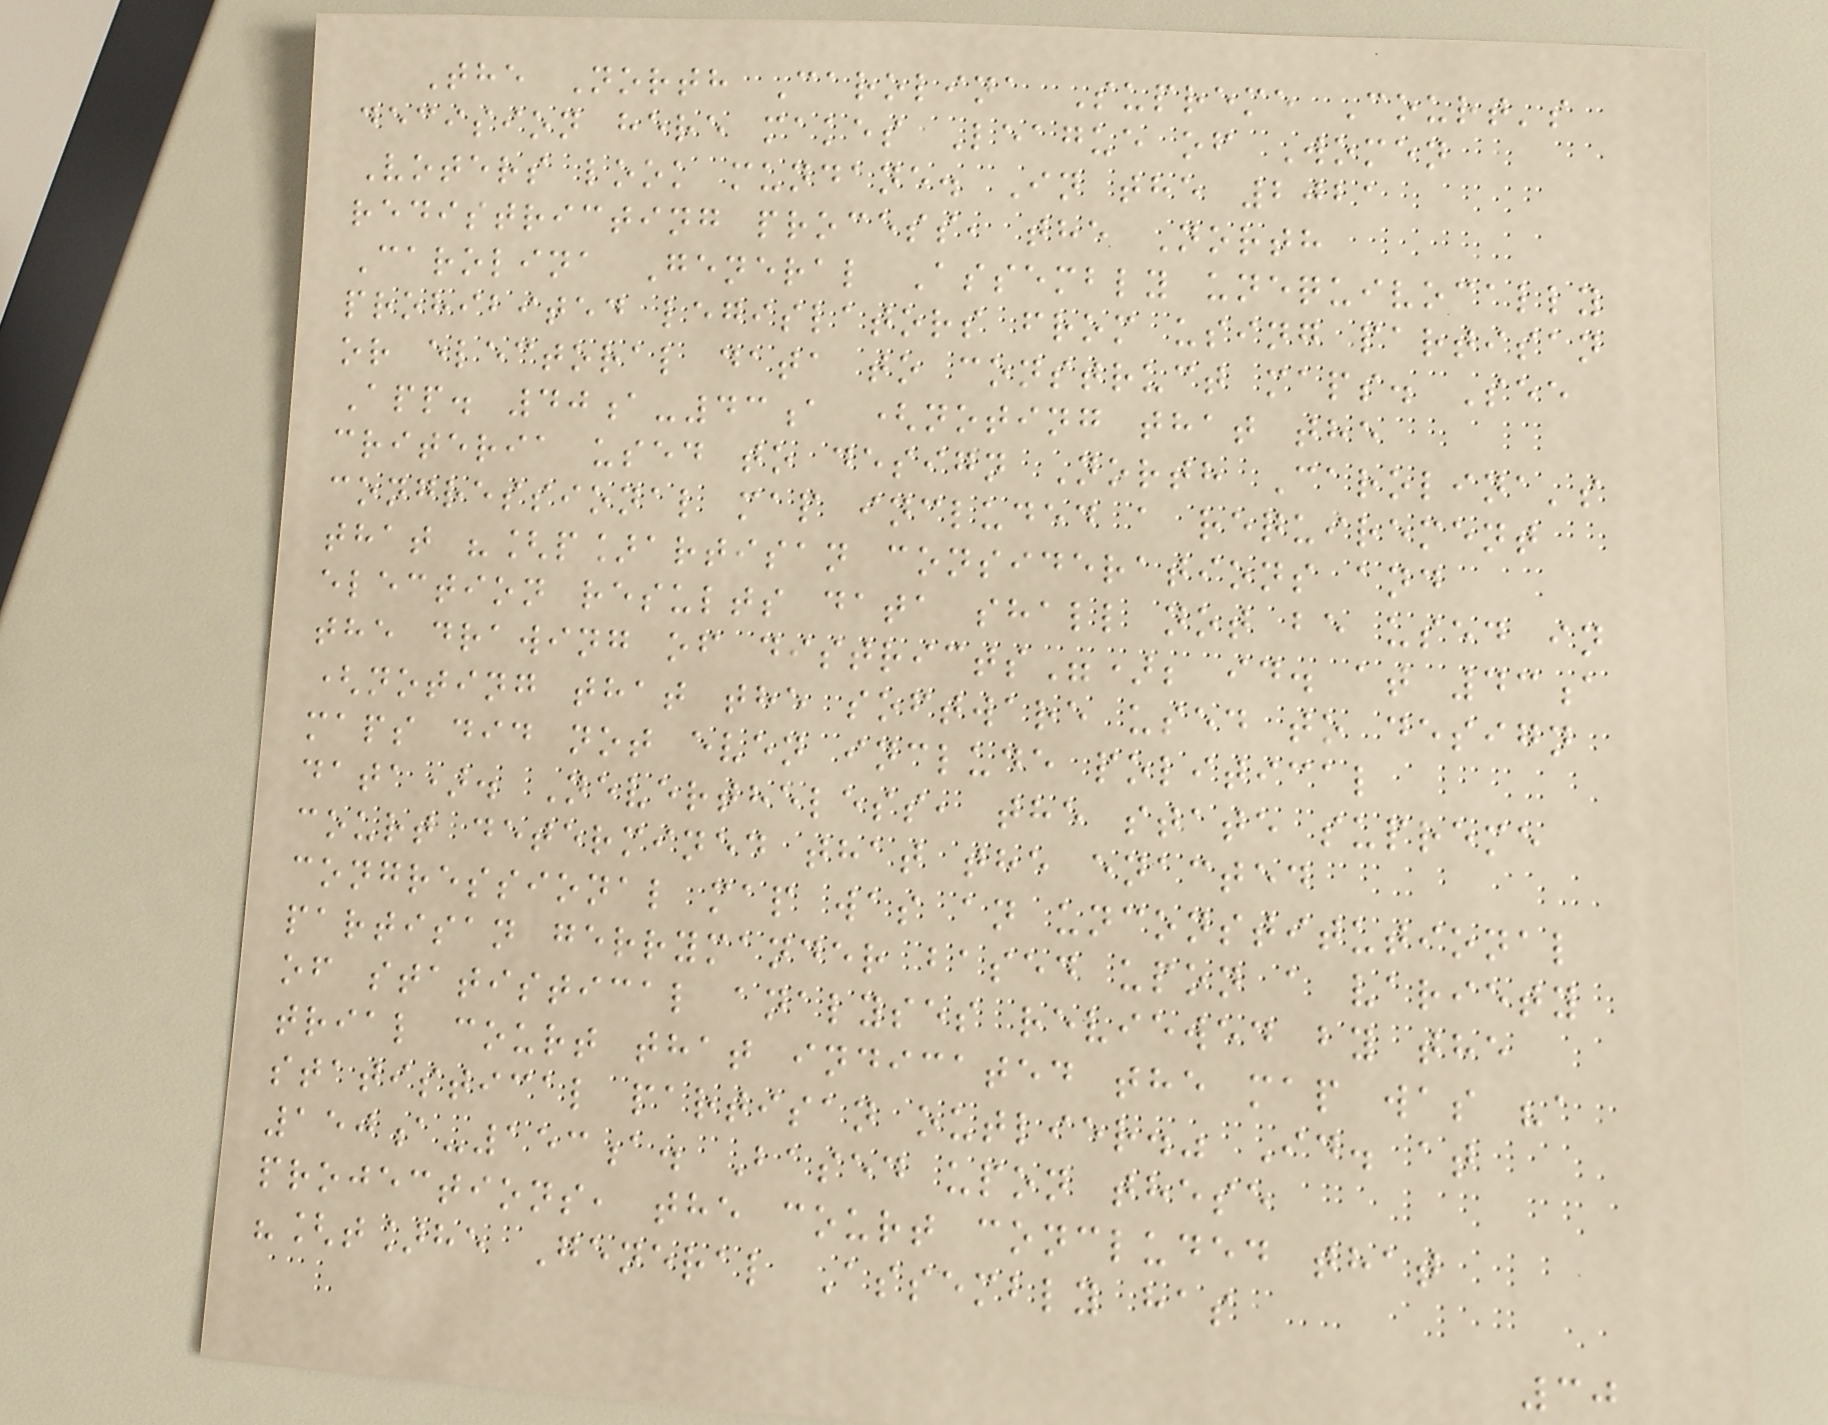The North Carolina Supreme Court's
decision here makes League of Women
Voters look mundane. In the 2021
redistricting process, the North
Carolina General Assembly unequivocally
prohibited legislators from using partisan
or electoral data to construct maps. See
App. 40a-43a (noting that the
criteria used to design North Carolina's
congressional map included a requirement
that "[p]artisan considerations and
election results data shall not be used in
the drawing of districts"); id. at 43a
(noting that the software used to design
maps did not even include political
data). Nevertheless, the state supreme
court determined that the enacted
congressional map was an unconstitutional
partisan gerrymander based upon a variety
of statistical analyses reviewed by the
trial court that indicated the map was "a
statistical partisan outlier." Id. at
150a-153a. Based upon these
projections, the court concluded that
"[t]he General Assembly has
30
